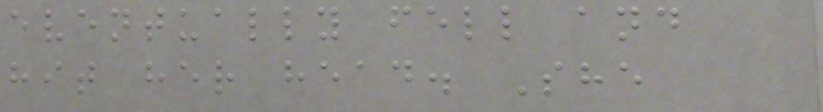eventually fell and
hit her head. She
